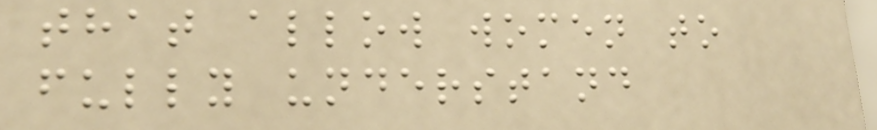that allow women to
fully understand
